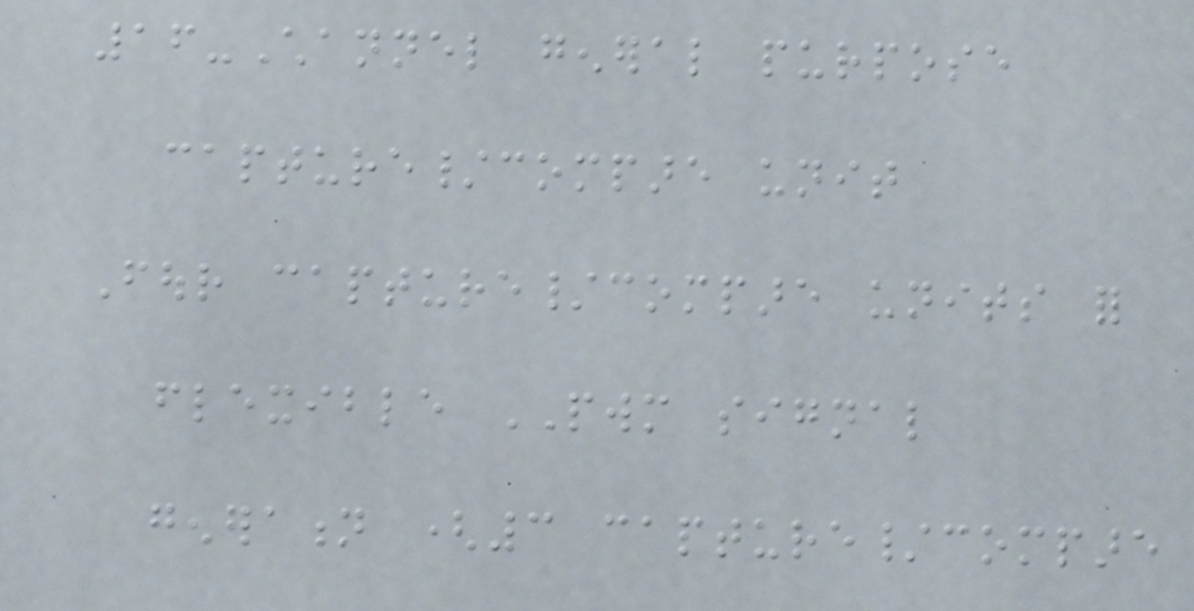16-Channel general purpose
capture/compare unit
Four capture/compare units for
flexible PWM signal
generation (3 capture/compare
